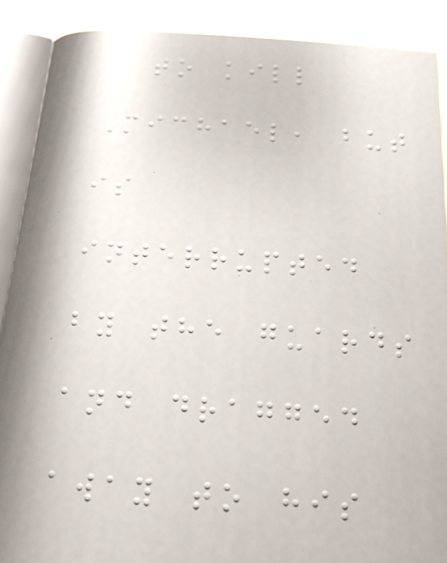to kill
Michael, but
is
interrupted
by the guards
and dragged
away to his
